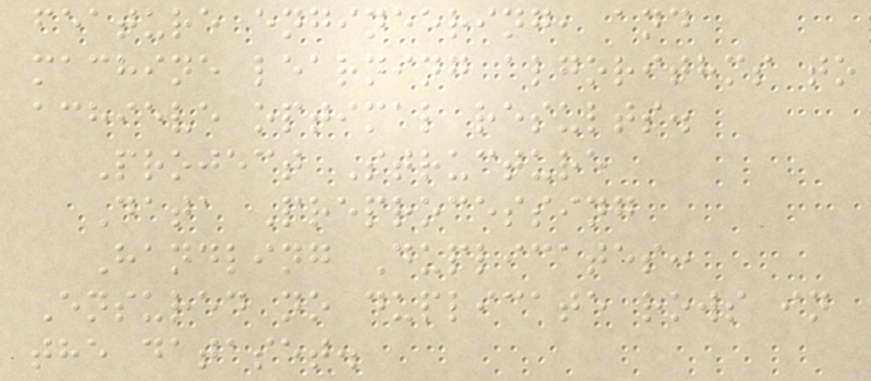feature engineering, and
machine learning algorithms to
achieve optimal results.
Project Structure
Data Preprocessing
Handling Duplicates:
Ensured no duplicate rows in
the dataset.
